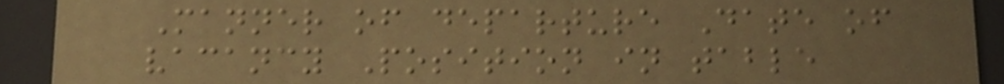Manner of departure Date of
vacancy Position in table
